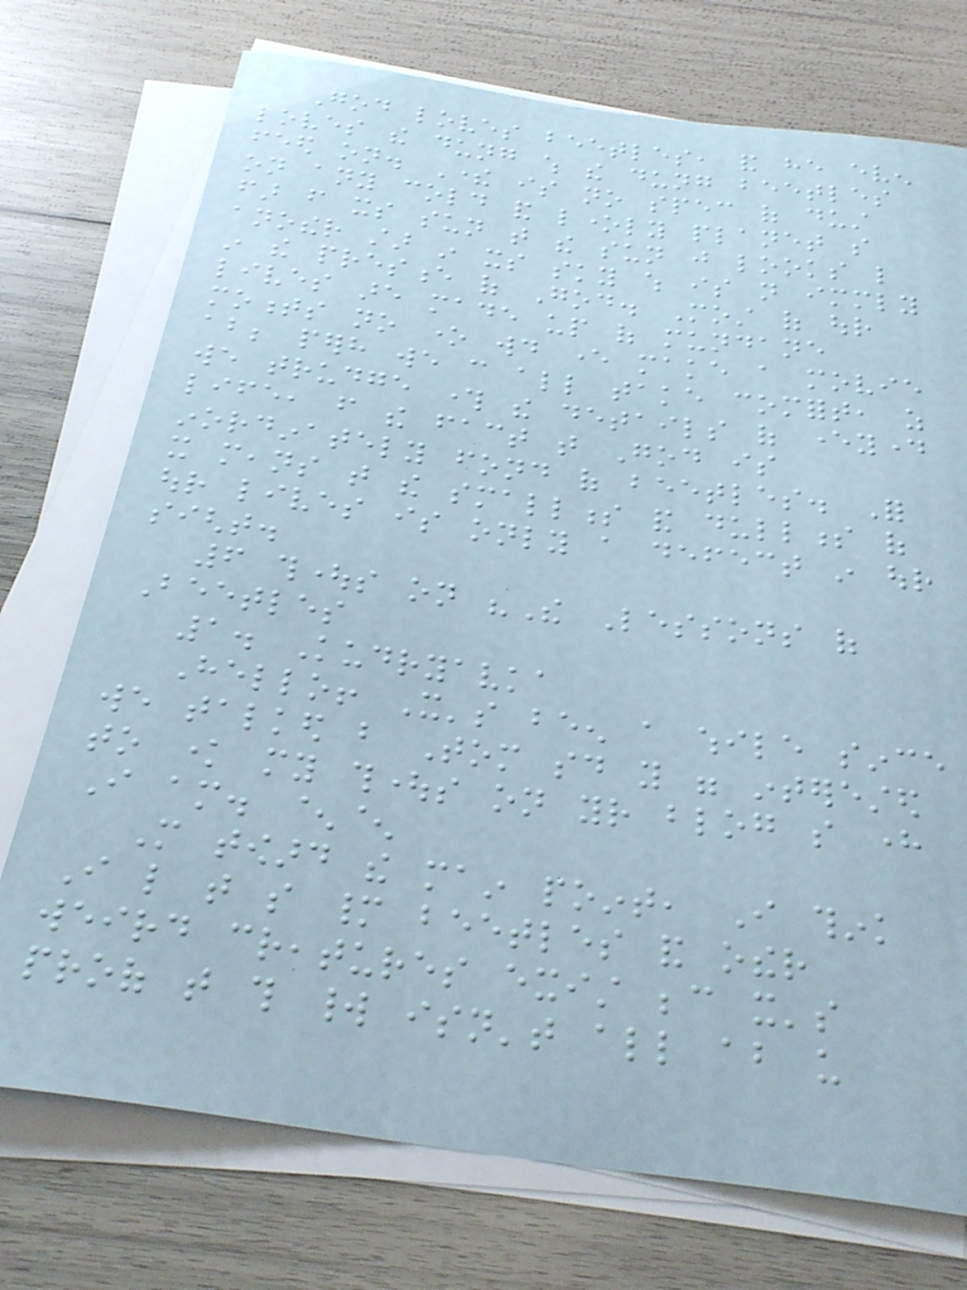God loves beetles, and he even
loves the dung which the dung beetles
feed on. There is no spec of dust
on any cold and lonely planet so
far from its sun that the sun just looks like
another star in its sky which is not immediately
in the presence of God. Most of our
lives are made up of mundane
moments no one would ever make a movie
about; perhaps we can all take comfort, as
we trudge through the details of everyday
life, from the fact that God is
inordinately fond of beetles. For
it means that the smallness and dullness of
our lives is only a defect in our
sight.
6 thoughts on "The Lessons of
Beetles
1. Kudryavka
Hello! It's been a while since
we talked but Tom said you were interested
to know my thoughts on your blog so here
I am. ^^
More toward the main point, I think
I like that so many beetles and other
weird creatures exist because it's
proof that this world isn't all about us
